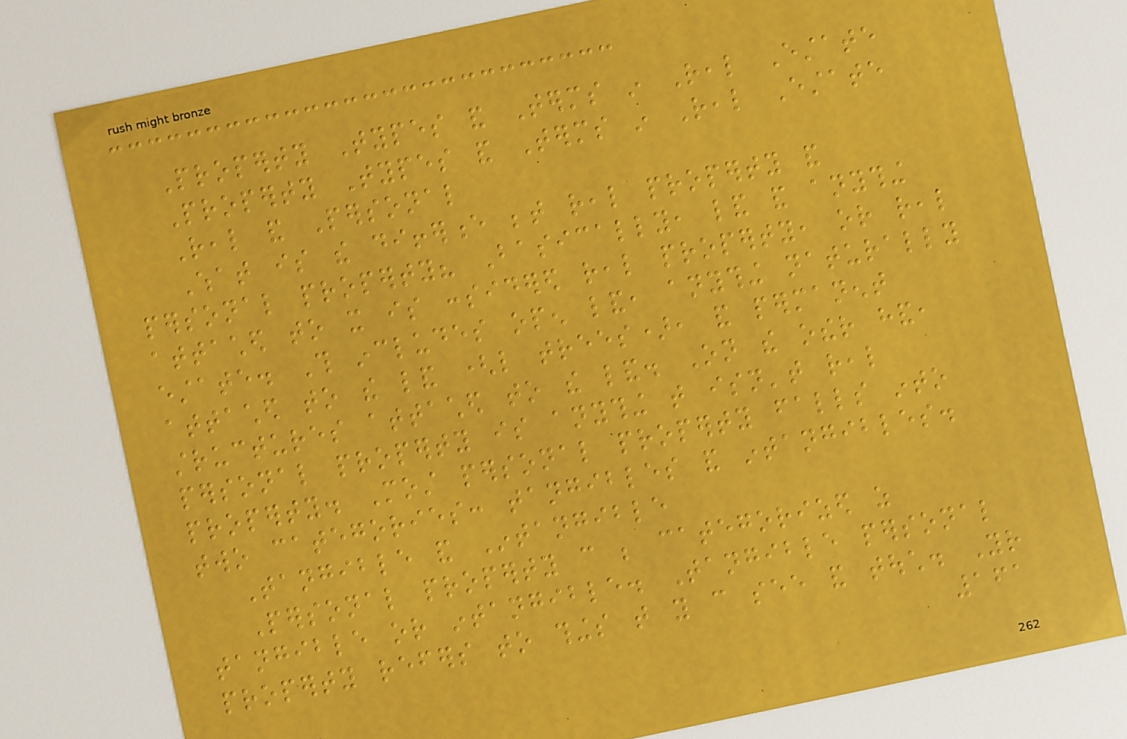Property Types and Terms in Real Estate
Property Types and Terms in Real Estate
Real and Personal
What is the difference between real property and
personal property? Basically, land and anything
attached to it is considered real property, or real
estate. This includes open land, anything naturally
attached to the land (like trees), and permanent
structures attached to the land. On the other hand,
personal property is anything that isn't real
property. Most personal property falls into
two categories: tangibles and intangibles.
Tangible and Intangible
Personal property can be categorized as
tangible or intangible. Tangible personal
property refers to things that you can see and touch. Your
161
